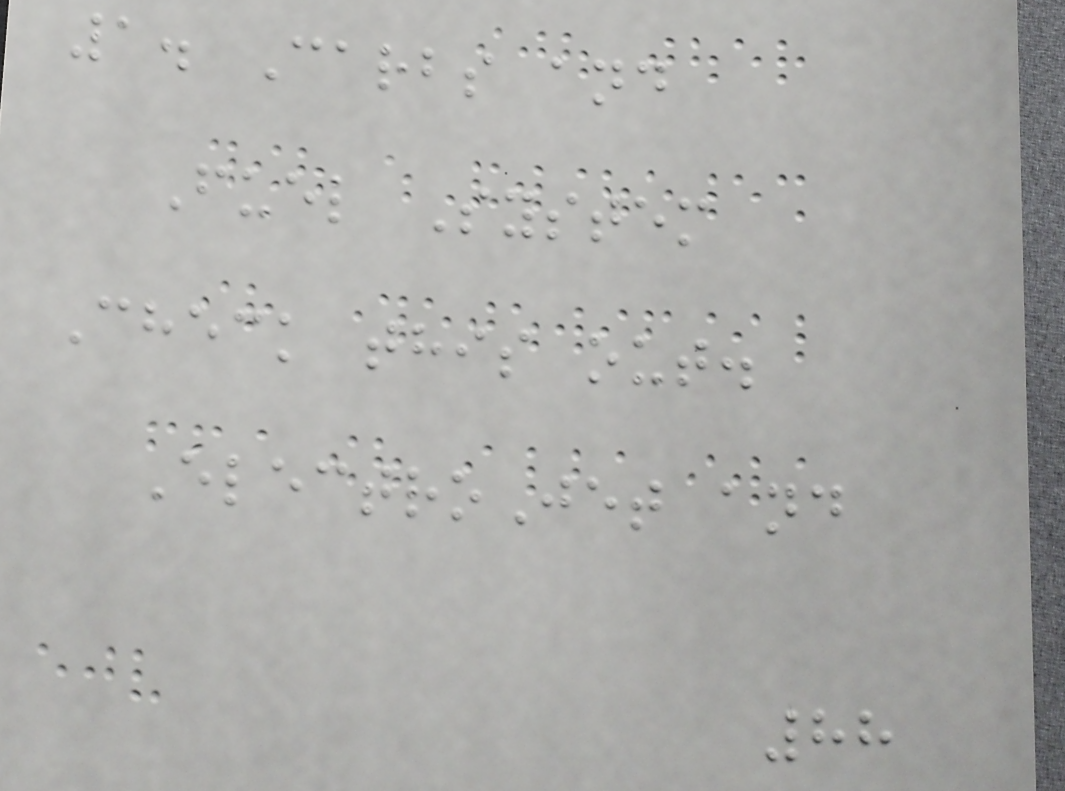1. Carbs and
Fuel System
Check this out.
ElectroJet and
88
